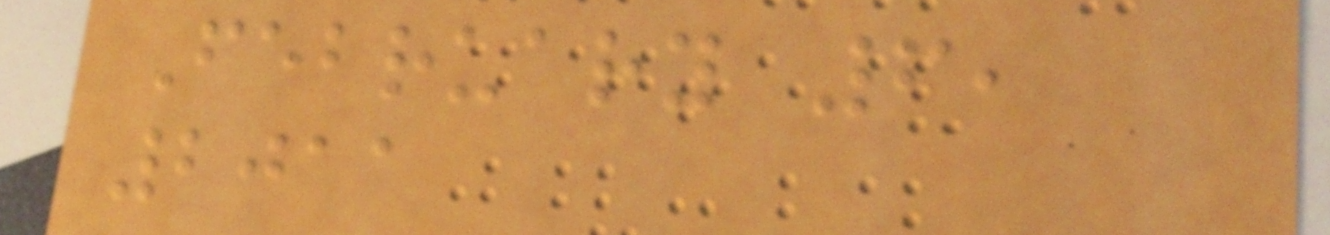February 6,
2011
